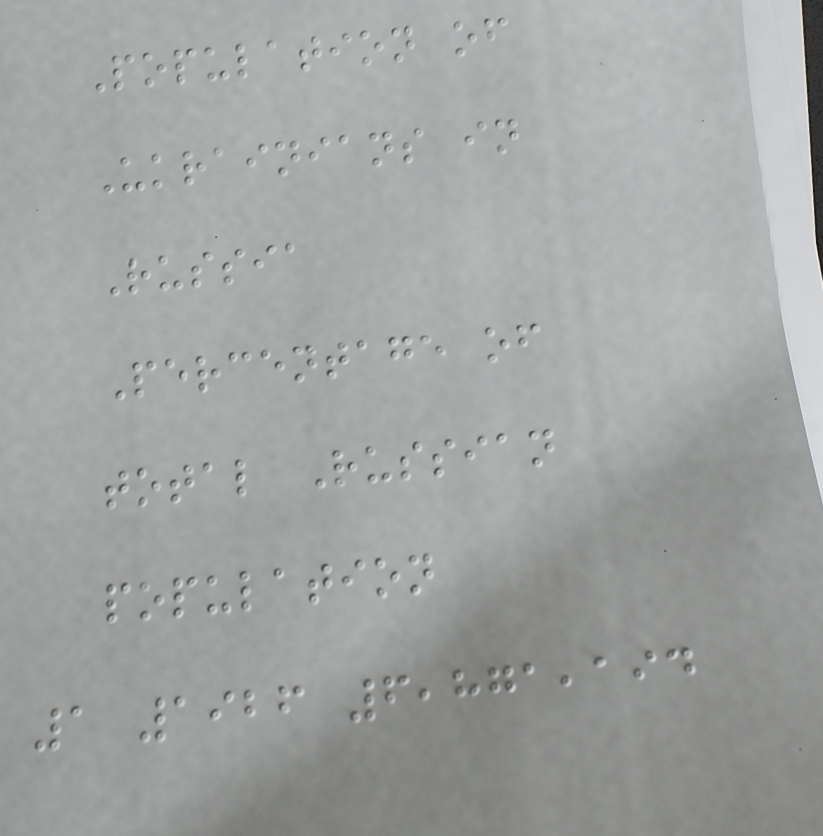Population of
Ukrainians in
Russia
Percentage of
total Russian
population
1 1926 6,871,194
